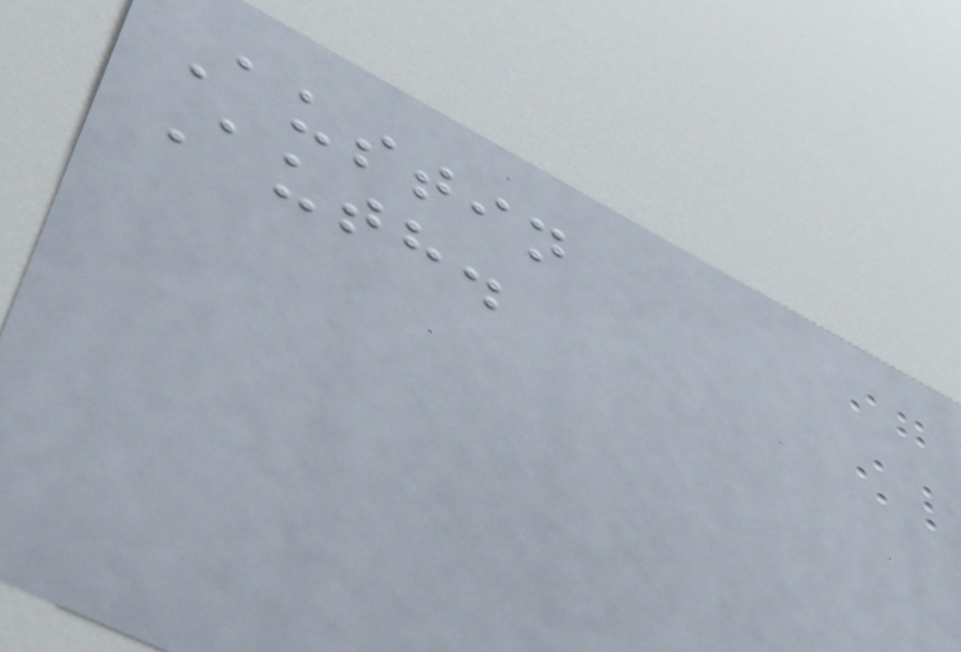Austin
Auth.
